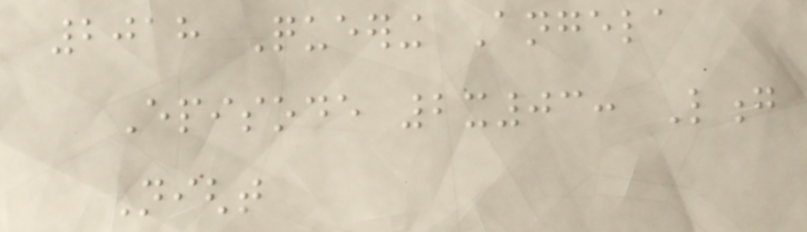2018 Queering Angela
Episode 2x03: Long
Night
